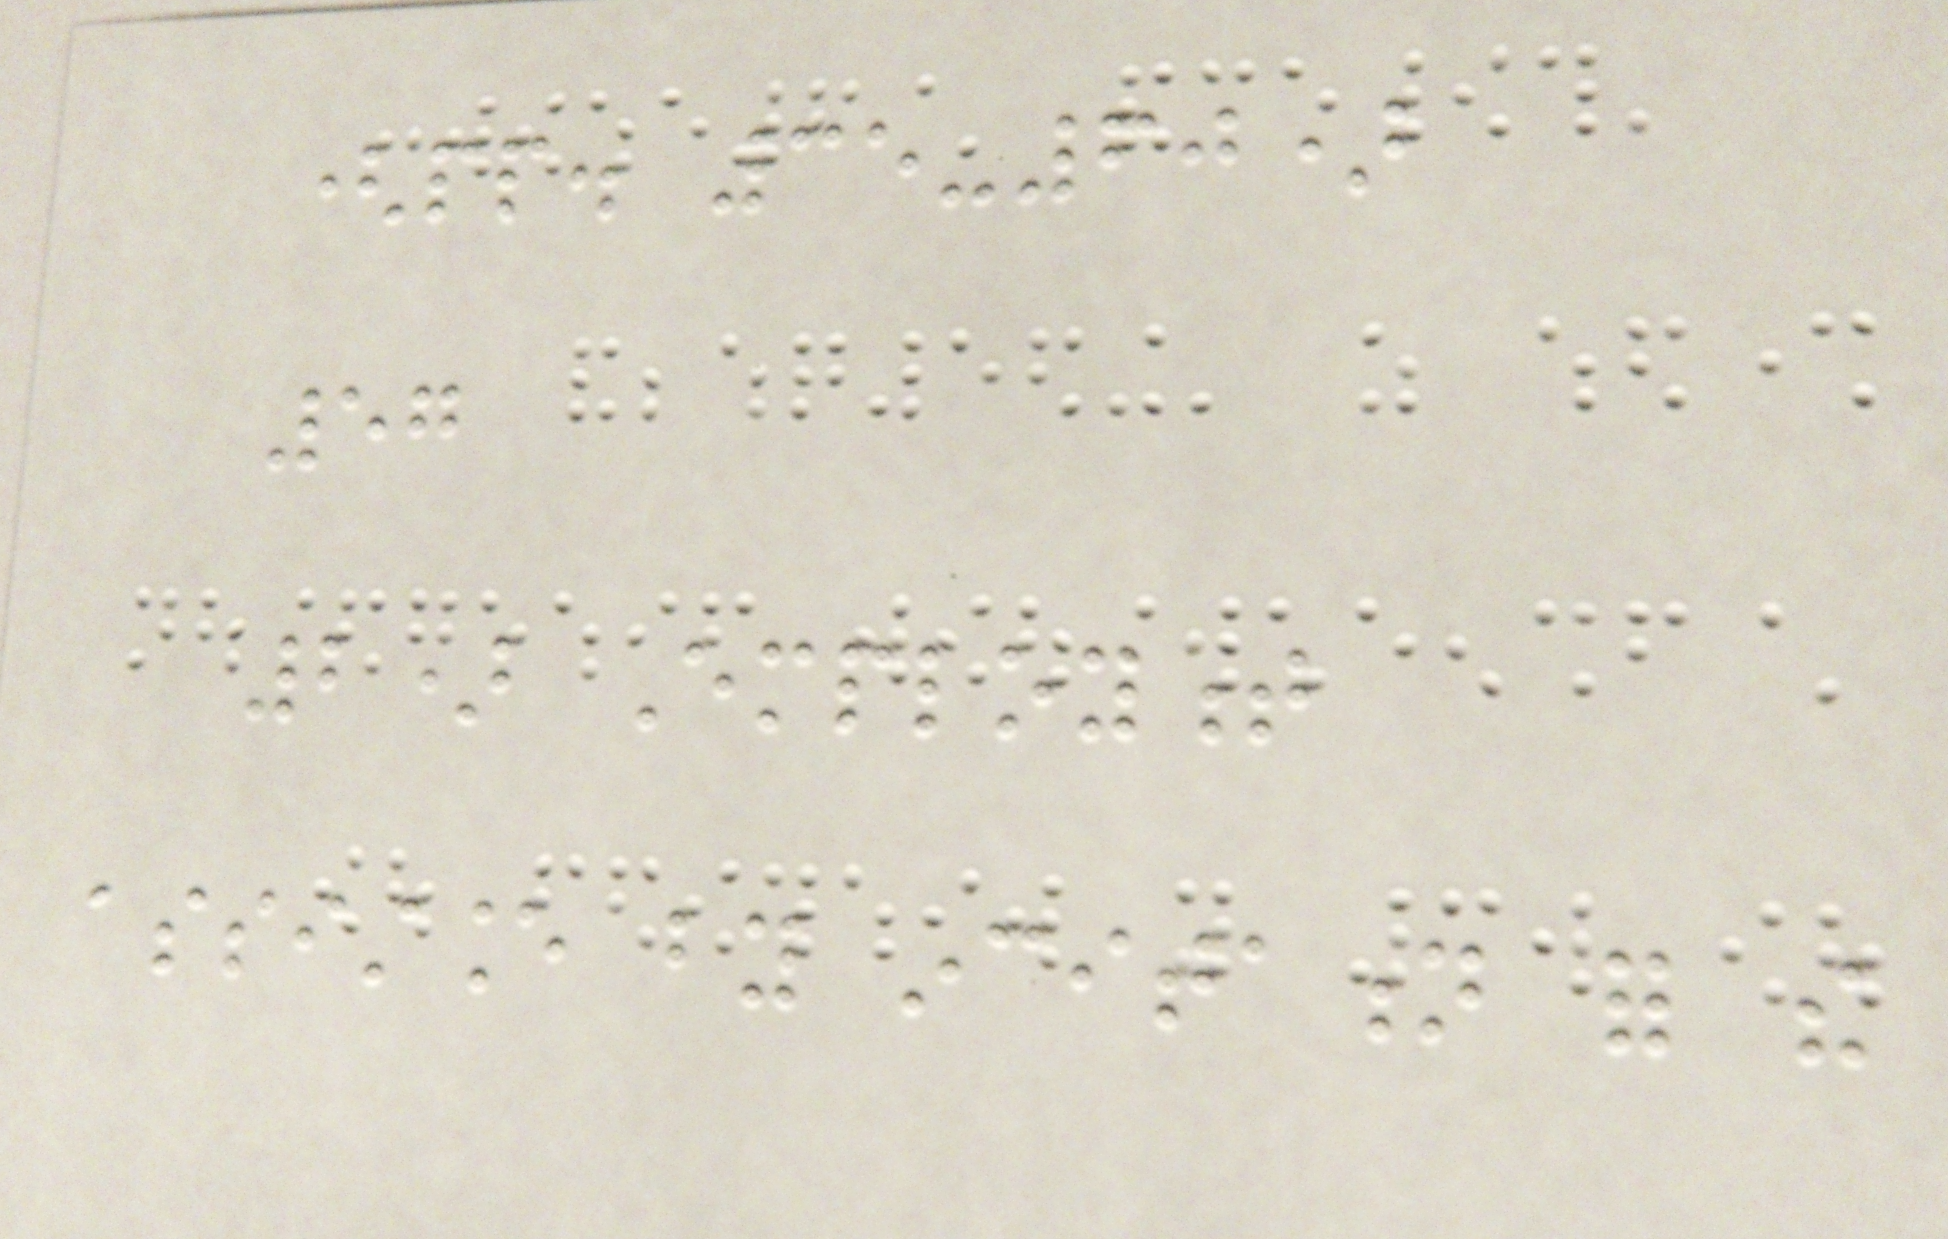(pp. 35-60)
57
2) Employment
assistance by incitation for the
